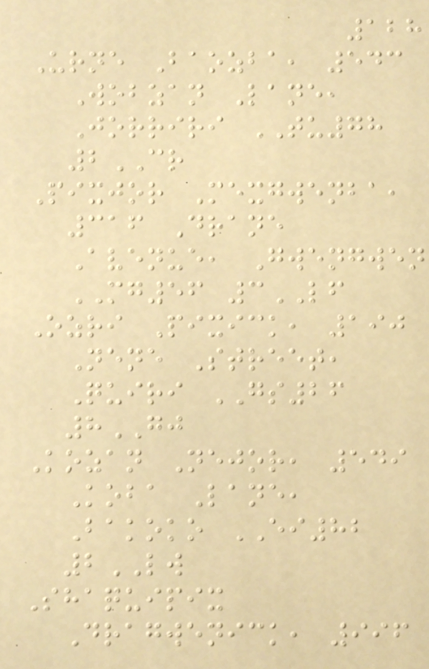128
Urne Baozba, 543
Wobzan Lane,
Jorriri TU78
2CR
Pixjor Mexgwenba,
316 Drane
Avenue, Gwengwen
MG56 3LF
Ozri Pixick, 190
Nene Street,
Quiri GS26
8GJ
Kozan Nejor, 549
Koba Lane,
Bakoko EI82
2LW
Shaquipix
Dragwenick, 996
